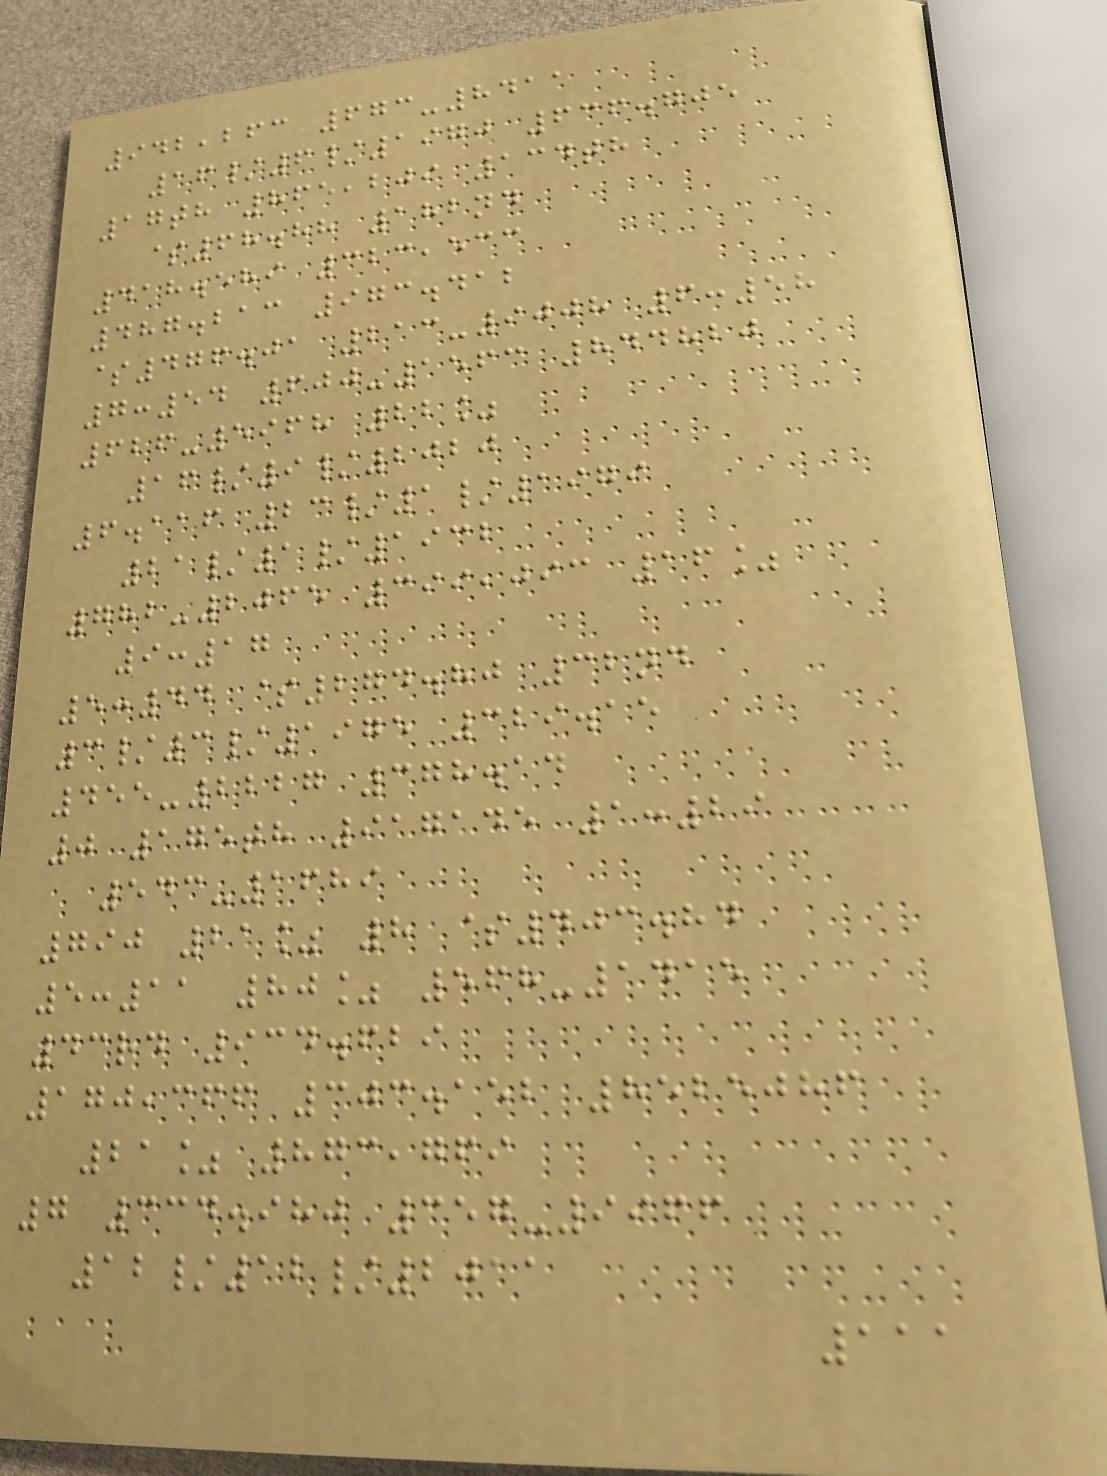942,263 673-8411
16/6/1970 636.705
17th 865,209 134th
$68.88 182nd
418.589 323,533
487.213 973.412
$476.01 213-9008 6:58
7:54 600-1563 844820
626-5968 22%
16/9/2020
6.116 23/1/1979
21/1/1932
782-2065 399,093 16%
9:17
5:44 $274.80 32nd
3/3/1975 329.15
455-2227 378.14
0 175th 917145 1:29
543-1689
790 21% 8 $403.84
5:11 80% 568-1415
43rd 934.629
170,366 303.152 8525086
21% 873,769
7 334.980 357-9966
12/12/2011
111
